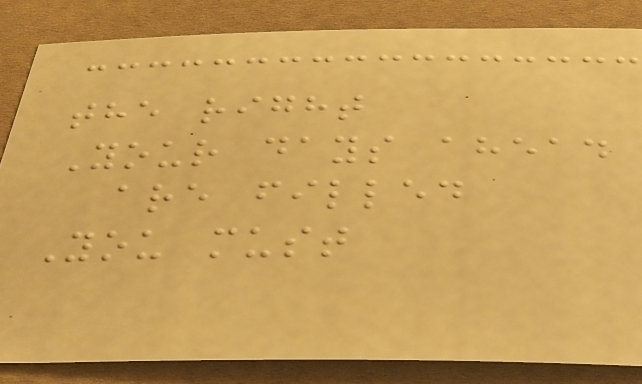the right
Your days ahead
are filled
You must
